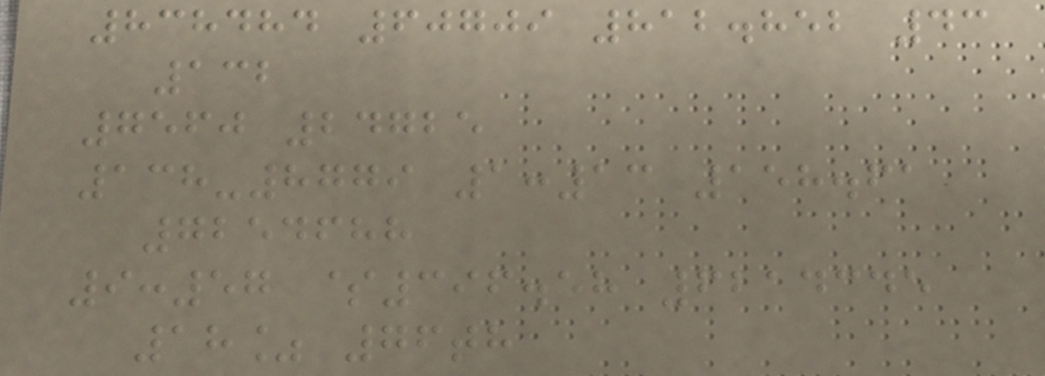838484 60709 812.852 43
132
7560 24725
138-8779 1:13 158.61
7254688
9:57 $396.58 6214345
18% 76th
